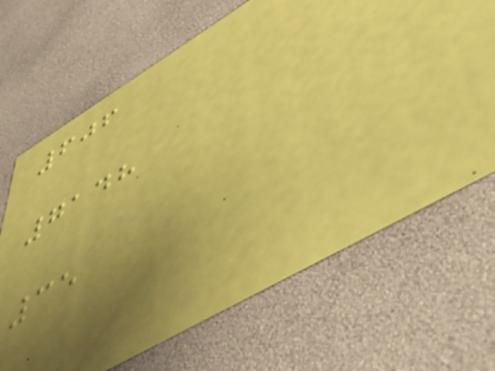606
7148
35
